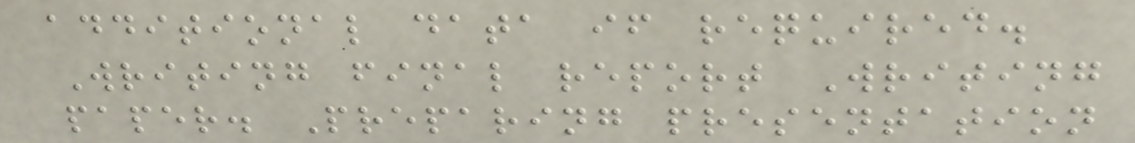additional data if required.
Writing final report Writing
paper. Preparing presentation
